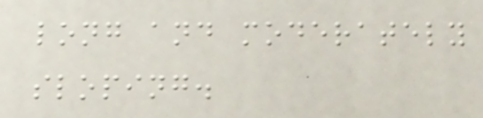long and moderately
sloping.
